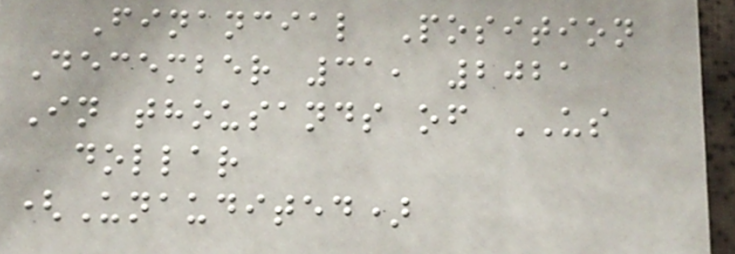Financial Position
December 31, 2021
In thousands of US
dollar
(Unaudited)
